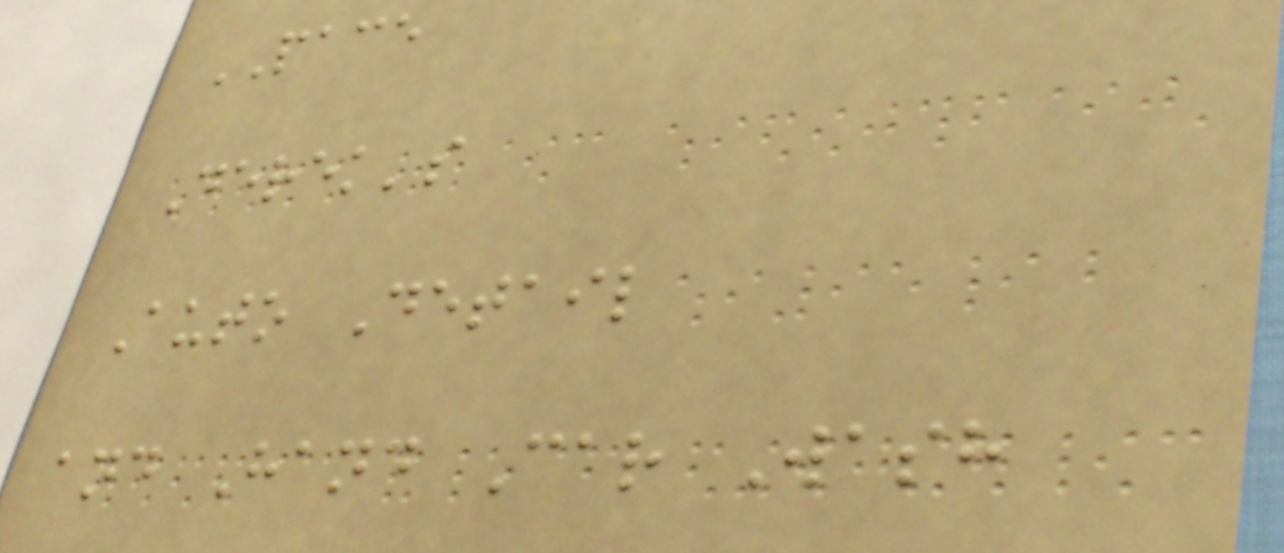PACE
Derek's
Auto Detail
and Hand Car Wash
